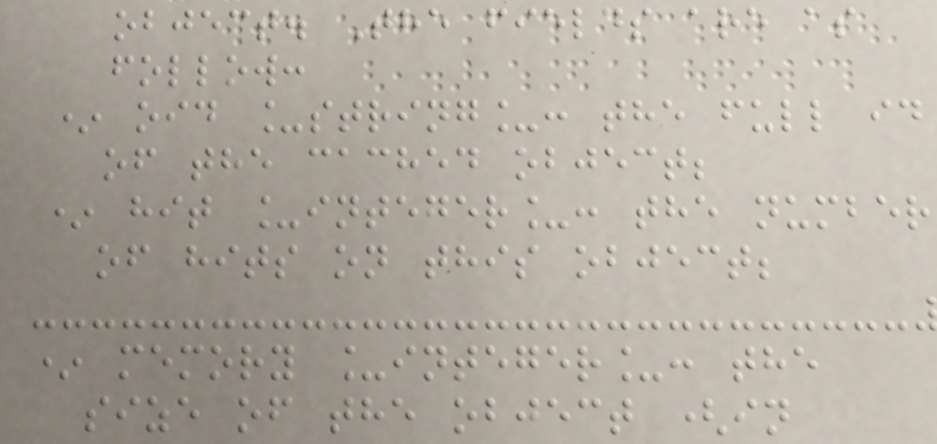object. The fields are as
follow:
* oid _string_: the full id
of the cached object;
* hit _integer_: the number
of hits on this object;
* memory _integer_: the
size of the object (in
